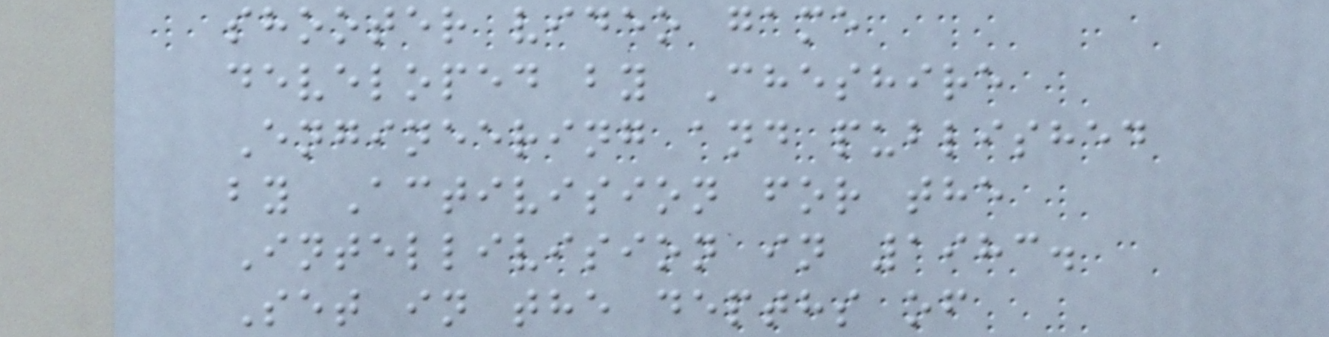shooter video game
developed by Cheshire
Engineering and published
by Activision for the
Intellivision in 1983.
Set in the depths of
